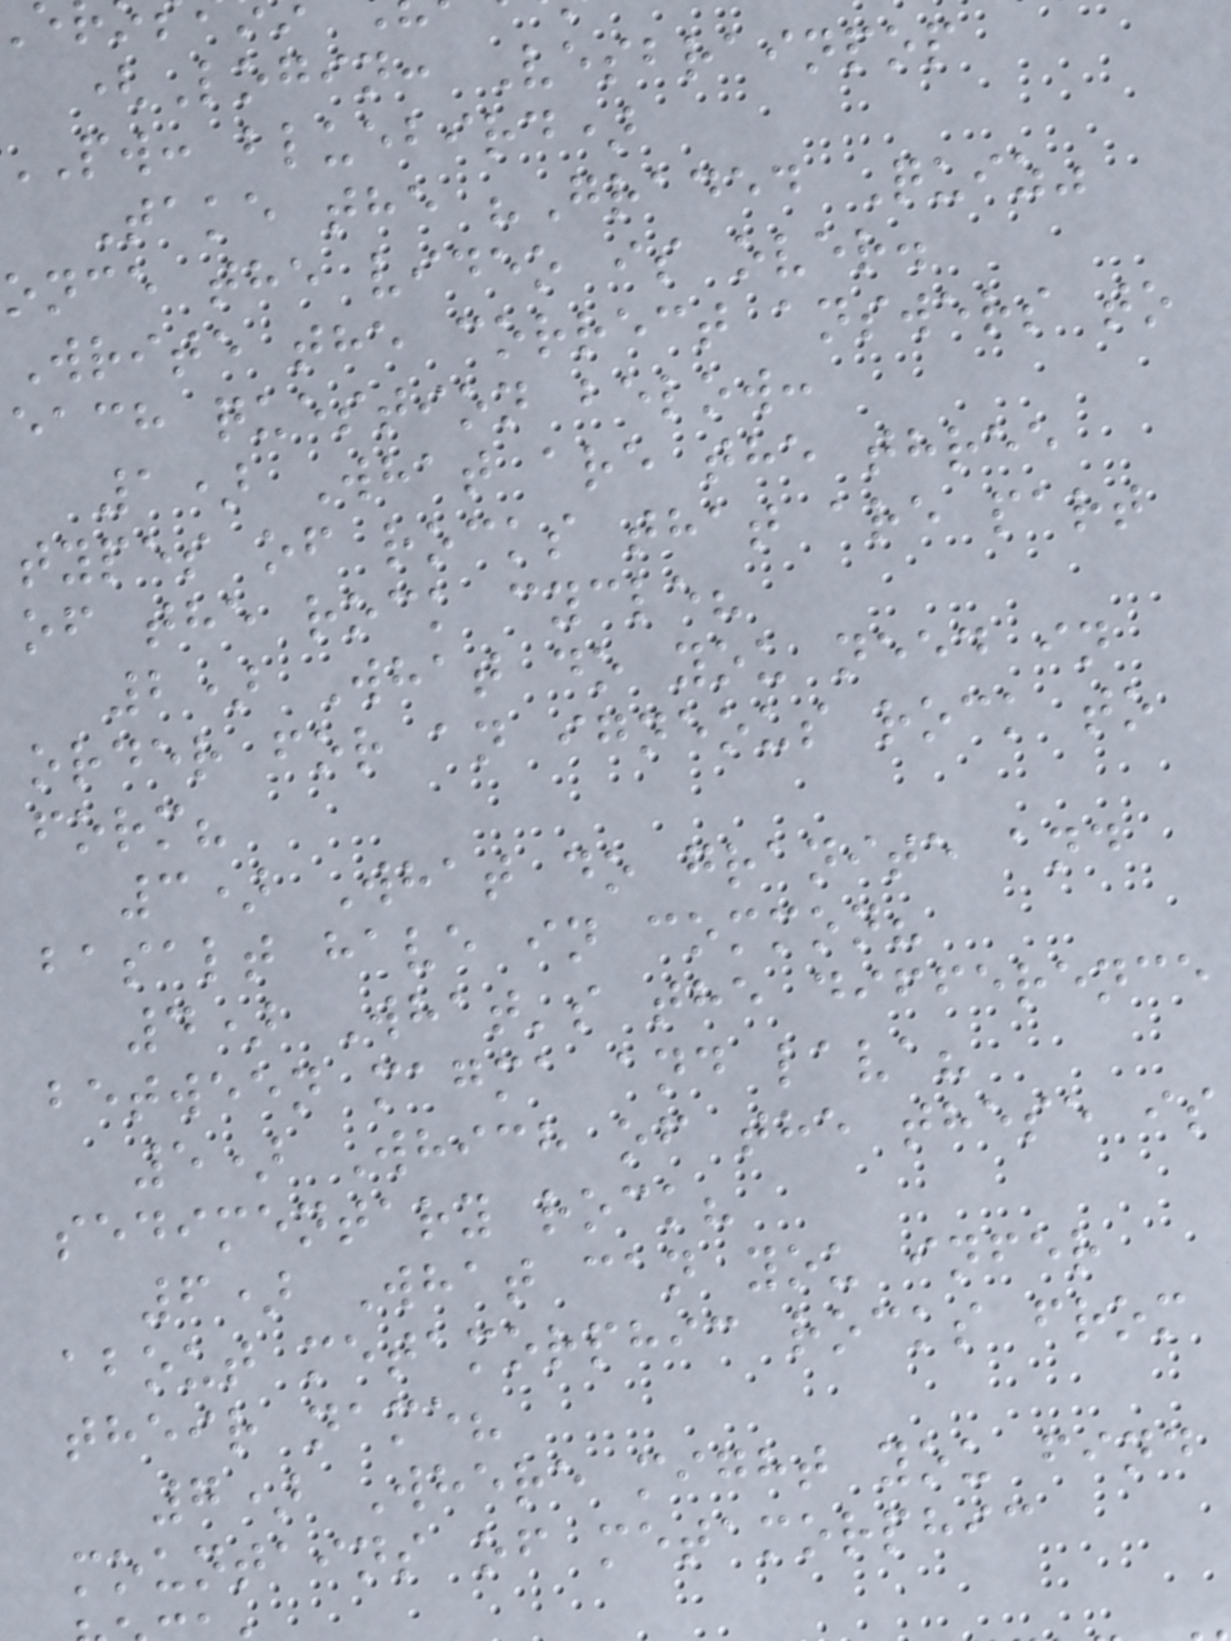(Login: Vesbrainpop
pw: bluebird)
Take the "Graded Quiz"
once the video is over.
Write the correct answers to
each question below:
1) What are the three
types of rocks that are part
of the rock cycle?
2) What do you need in
order for an igneous rock to
form?
3) What do granite and
basalt have in common?
4) What's the difference
between magma and lava?
5) Which of the these is
sedimentary rock?
6) What can you infer
about metamorphic rocks from
their name?
7) Where might you find
mountains of metamorphic
